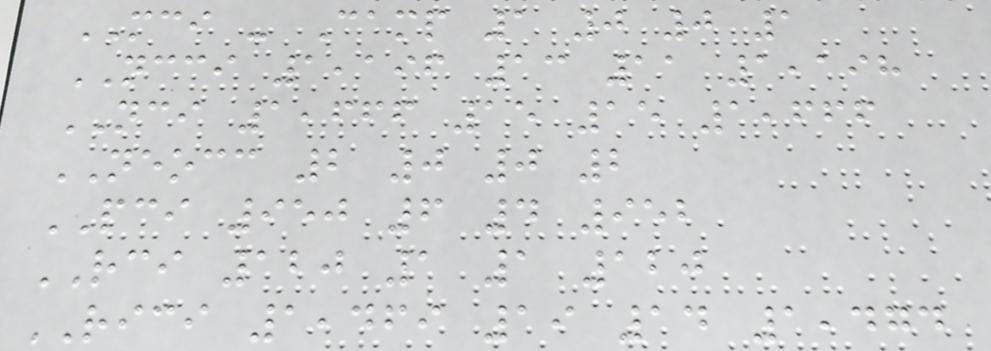MCI - Camp 1 0 0 1
NCCI 1,196 13 11 1,198
NCI 1,666 15 15 1,666
NEOCC 2 0 0 2
PCI 950 6 4 952
RCI 120 1 1 120
RICI 1,469 19 14 1,474
